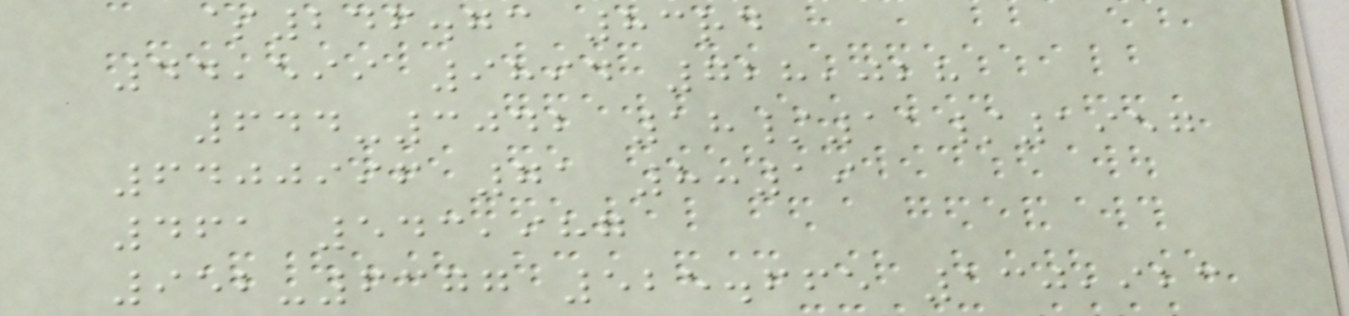$246.73 83rd
44,599 9894 728,028
644-3042 18/11/1957
6400996 71 8:19
461 543,987
952-6377 525.665 130,923
